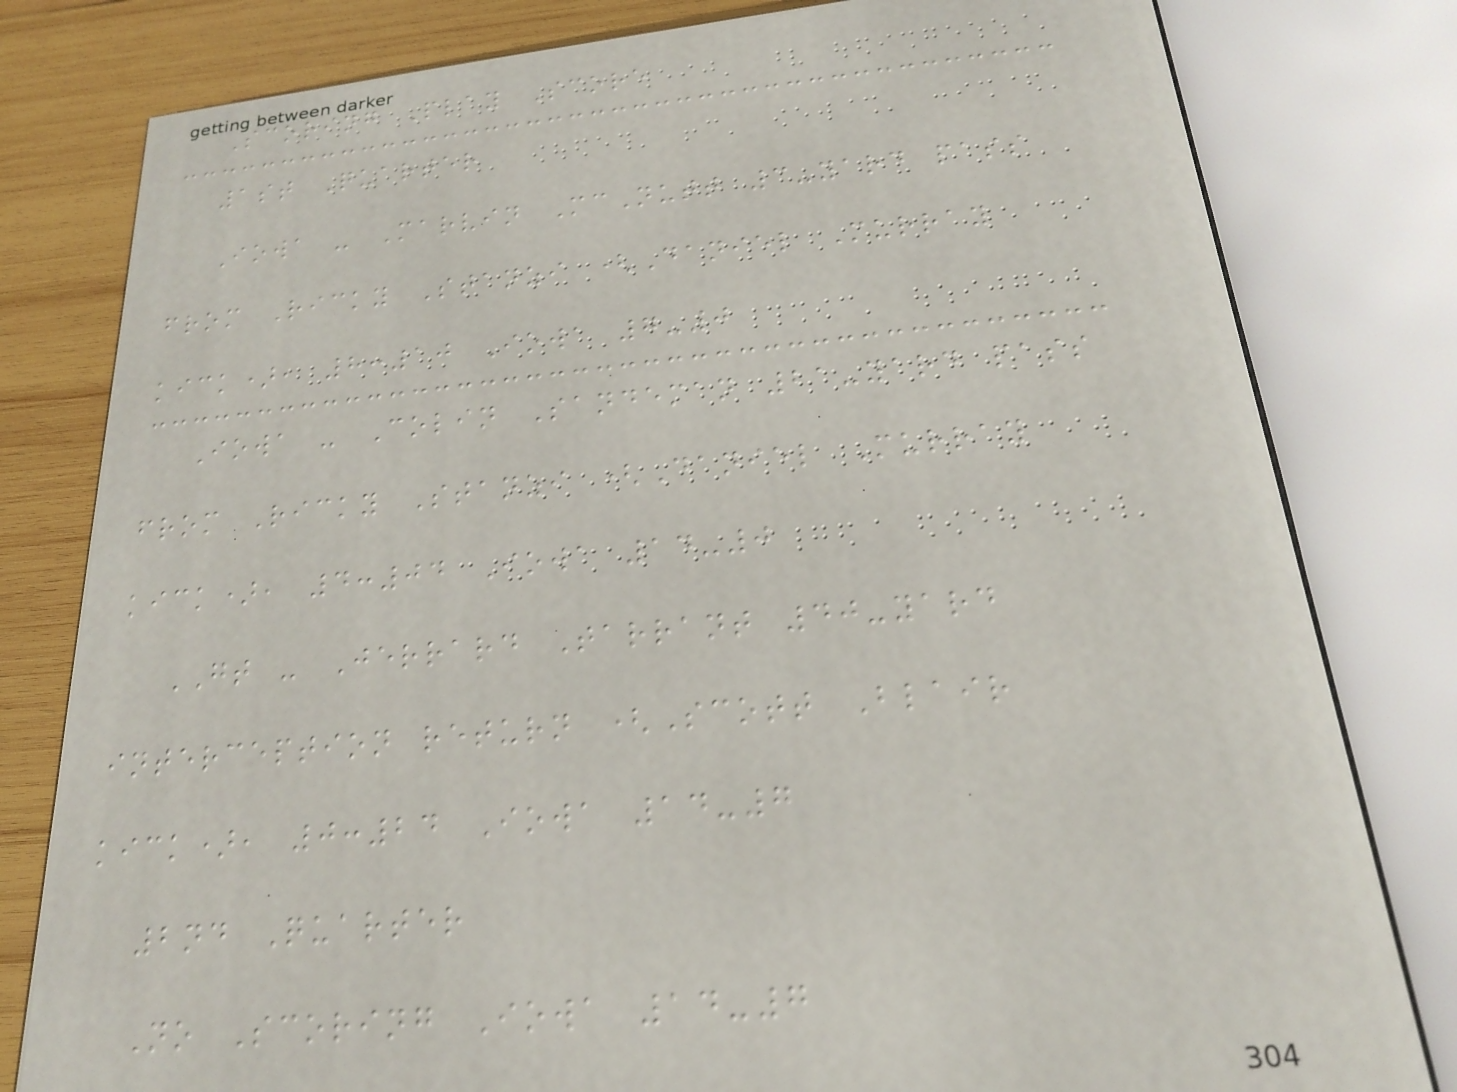Scoring Play Score
1st Quarter
Iowa - Marvin McNutt 3-yard pass
from Ricky Stanzi (Daniel Murray
kick), 8:10 Iowa 7-0
Iowa - Colin Sandeman 21-yard pass
from Ricky Stanzi (Daniel Murray
kick), 4:04 Iowa 14-0
GT - Jerrard Tarrant 40-yard
interception return (Scott Blair
kick), 0:24 Iowa 14-7
2nd Quarter
No Scoring Iowa 14-7
